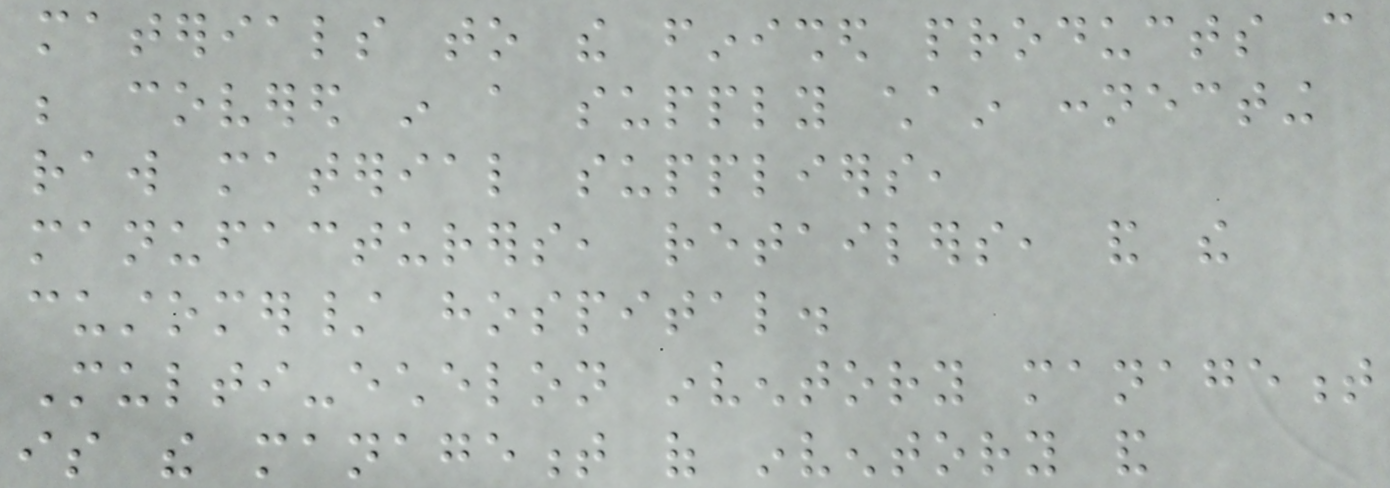materials to the finished products can
be covered in a supply chain connecting
raw material suppliers,
manufacturers, retailers, and the
customer/ hospital.
Multi-echelon inventory management
is the management of inventory and
